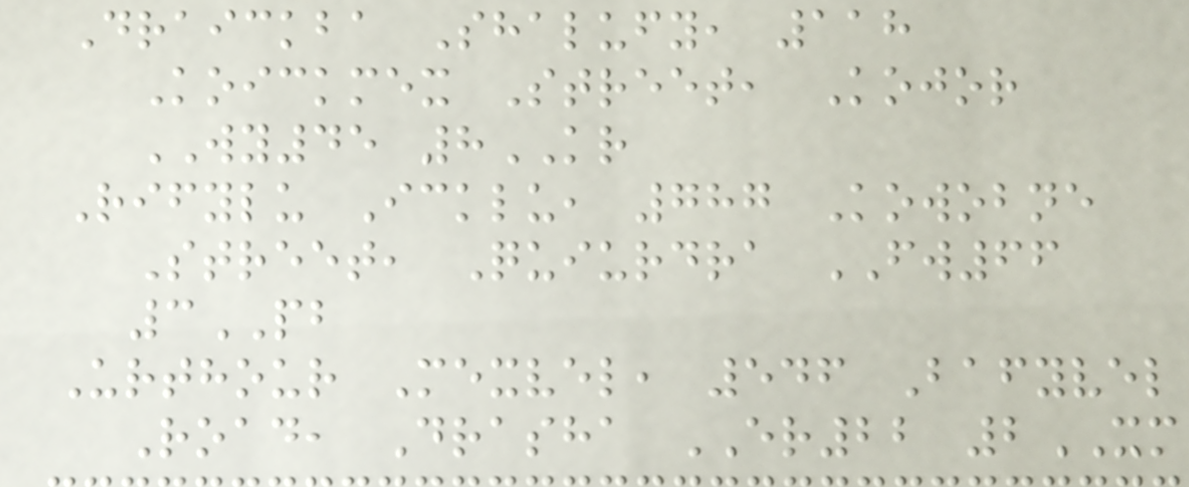Draickba Shalufy, 118
Koickmex Street, Kojor
WY45 8KR
Rifylu Icklu, 787 Kowobne
Street, Quiurdra FW66
3PB
Urthour Mexvel, 546 Bafyvel
Road, Drasha ER22 2XM
